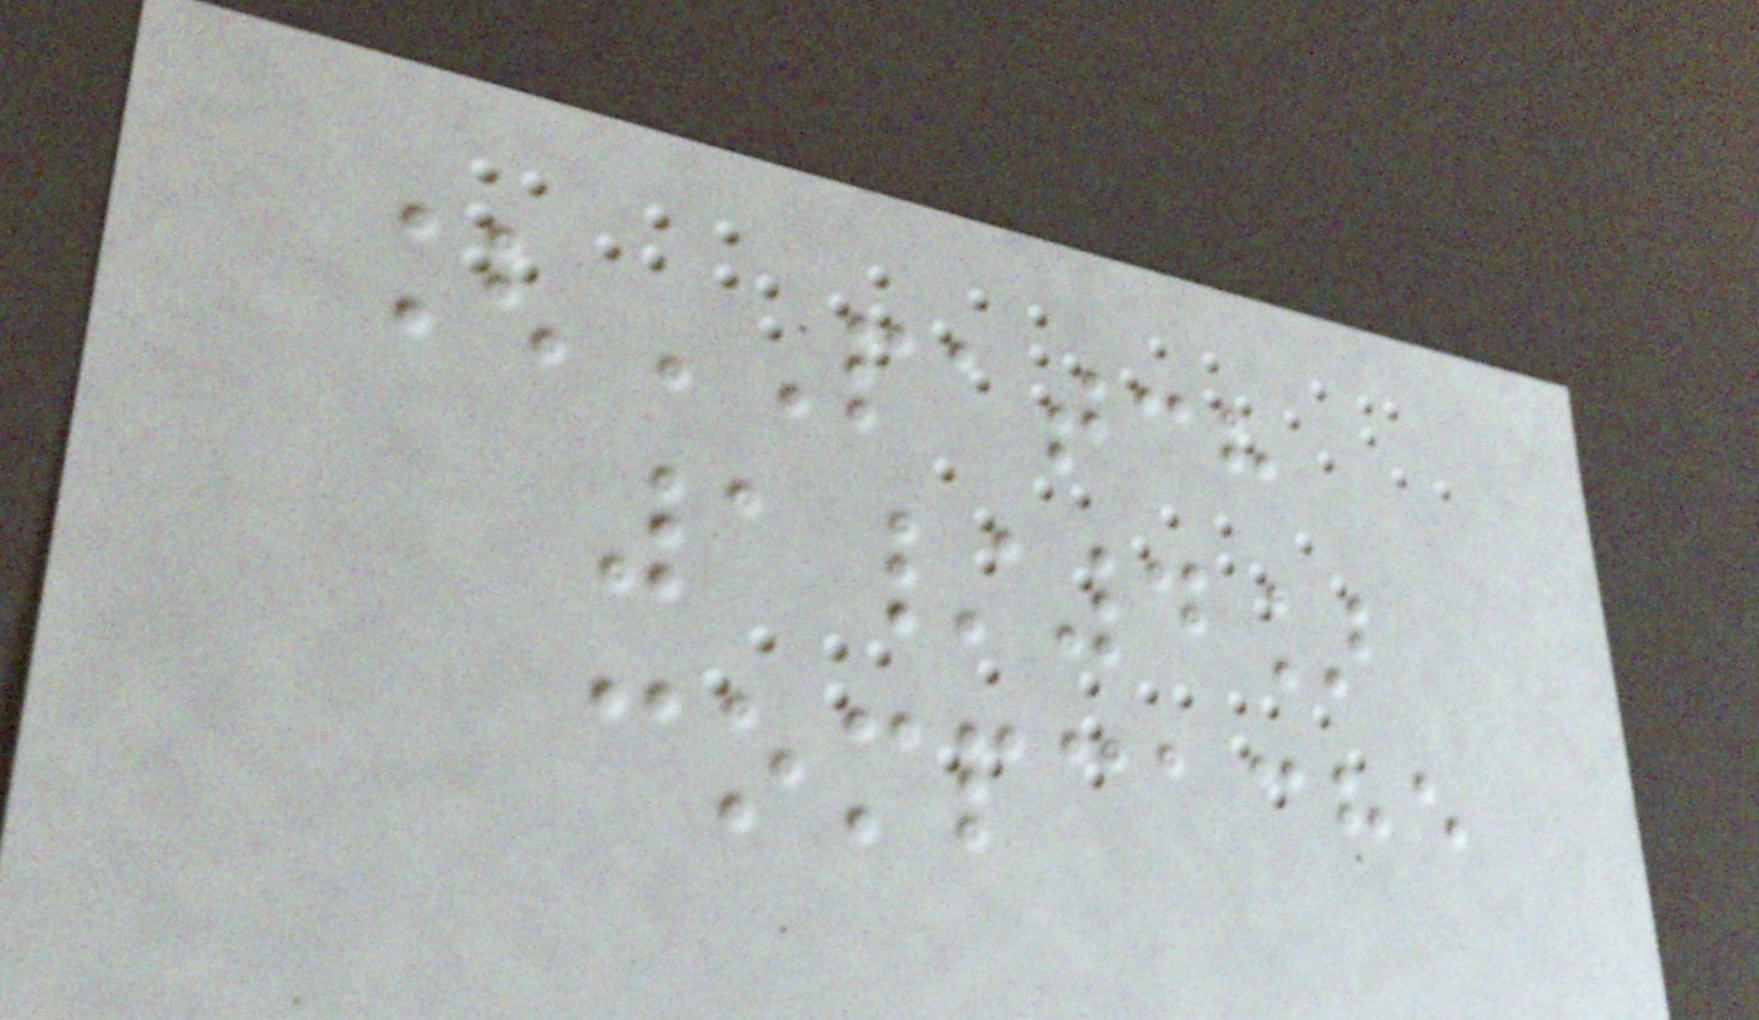[PATCH
1/4]
compcache
